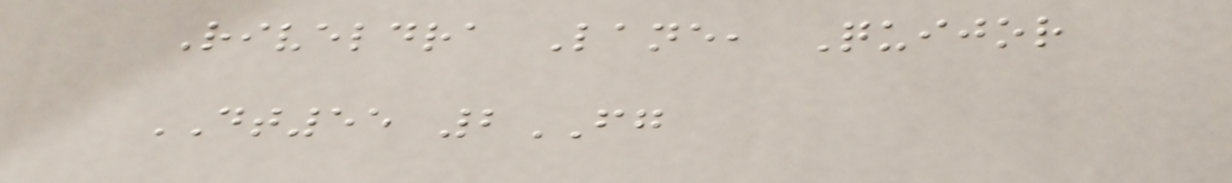Riveldra Lane, Quijor
DT55 2FG
